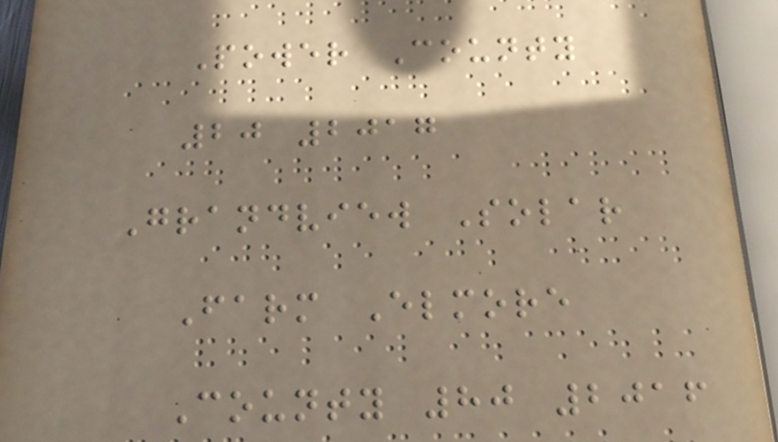Power County
20 2017
Grandview Solar
Farm Elmore
County 80 2016
